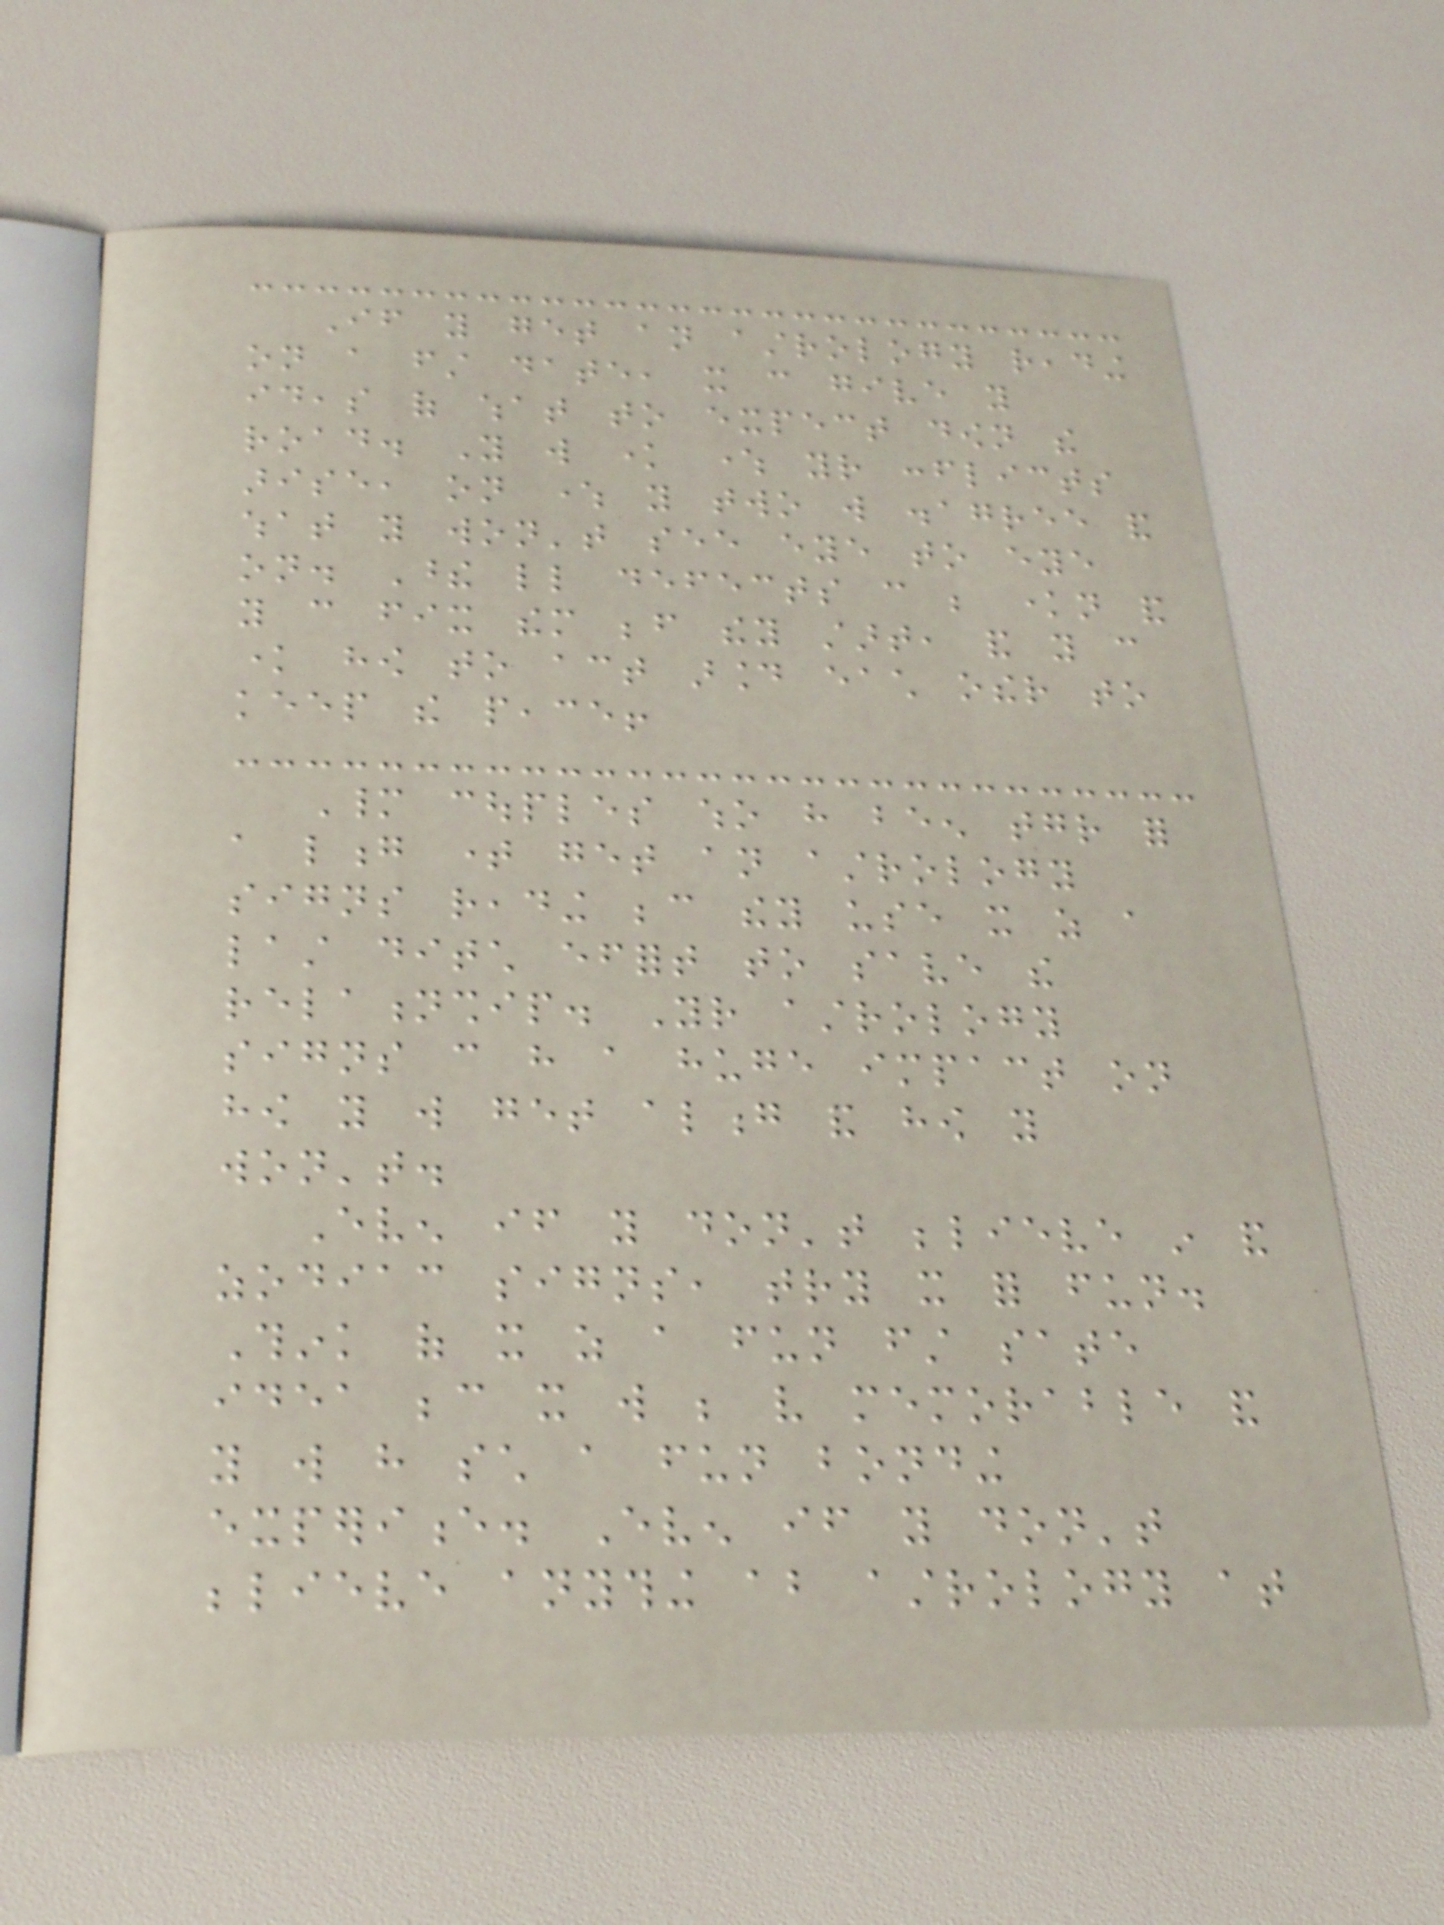If you get an astrology reading
on a first date, it can give you
ideas of what to expect down the
road. You will know where your conflicts
arise, on where you two will disagree and
what you won't see eye to eye
on. These little defects can be known and
you can fix them before they start, and you can
know how to act around each other to
keep the peace!
Many couples who have been together for
a long time get an astrology
signs reading because they use it as a
last ditch effort to save the
relationship. Your astrology
signs can have a huge impact on
how you will get along and how you
won't.
Even if you don't believe in and
zodiac signs, try it for fun.
Think of it as a fun first sate
idea because it will be very memorable and
you will have such a fun bonding
experience. Even if you don't
believe anything about astrology at
